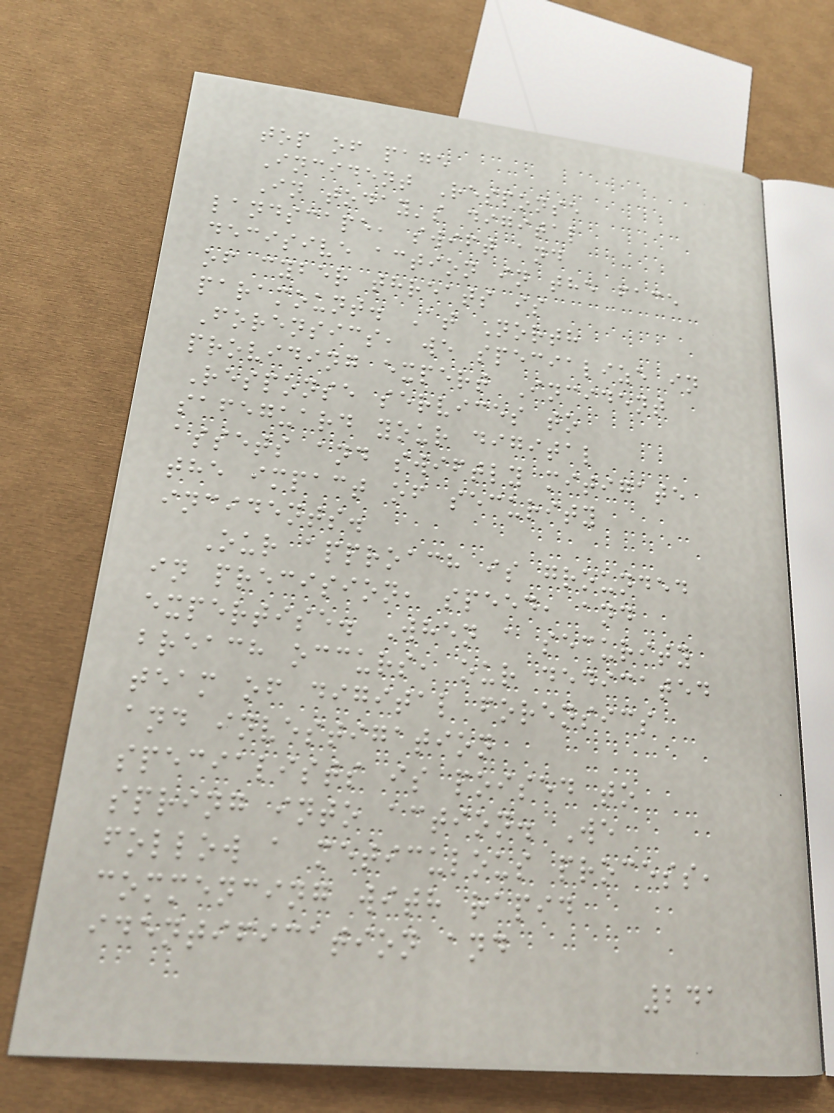top of page
Incident Response
In today's digital
landscape, swift and
decisive action in the face
of cyber threats is
paramount. At North
Forensics, we specialize in
providing expert Incident
Response services to
safeguard your digital
assets and swiftly mitigate
the impact of security
incidents.
Our approach is grounded
in precision, speed, and
expertise. When a security
breach occurs, our dedicated
team of digital forensics
and investigation
specialists is poised to
spring into action. We
follow a meticulous process,
commencing with rapid
identification and
241
